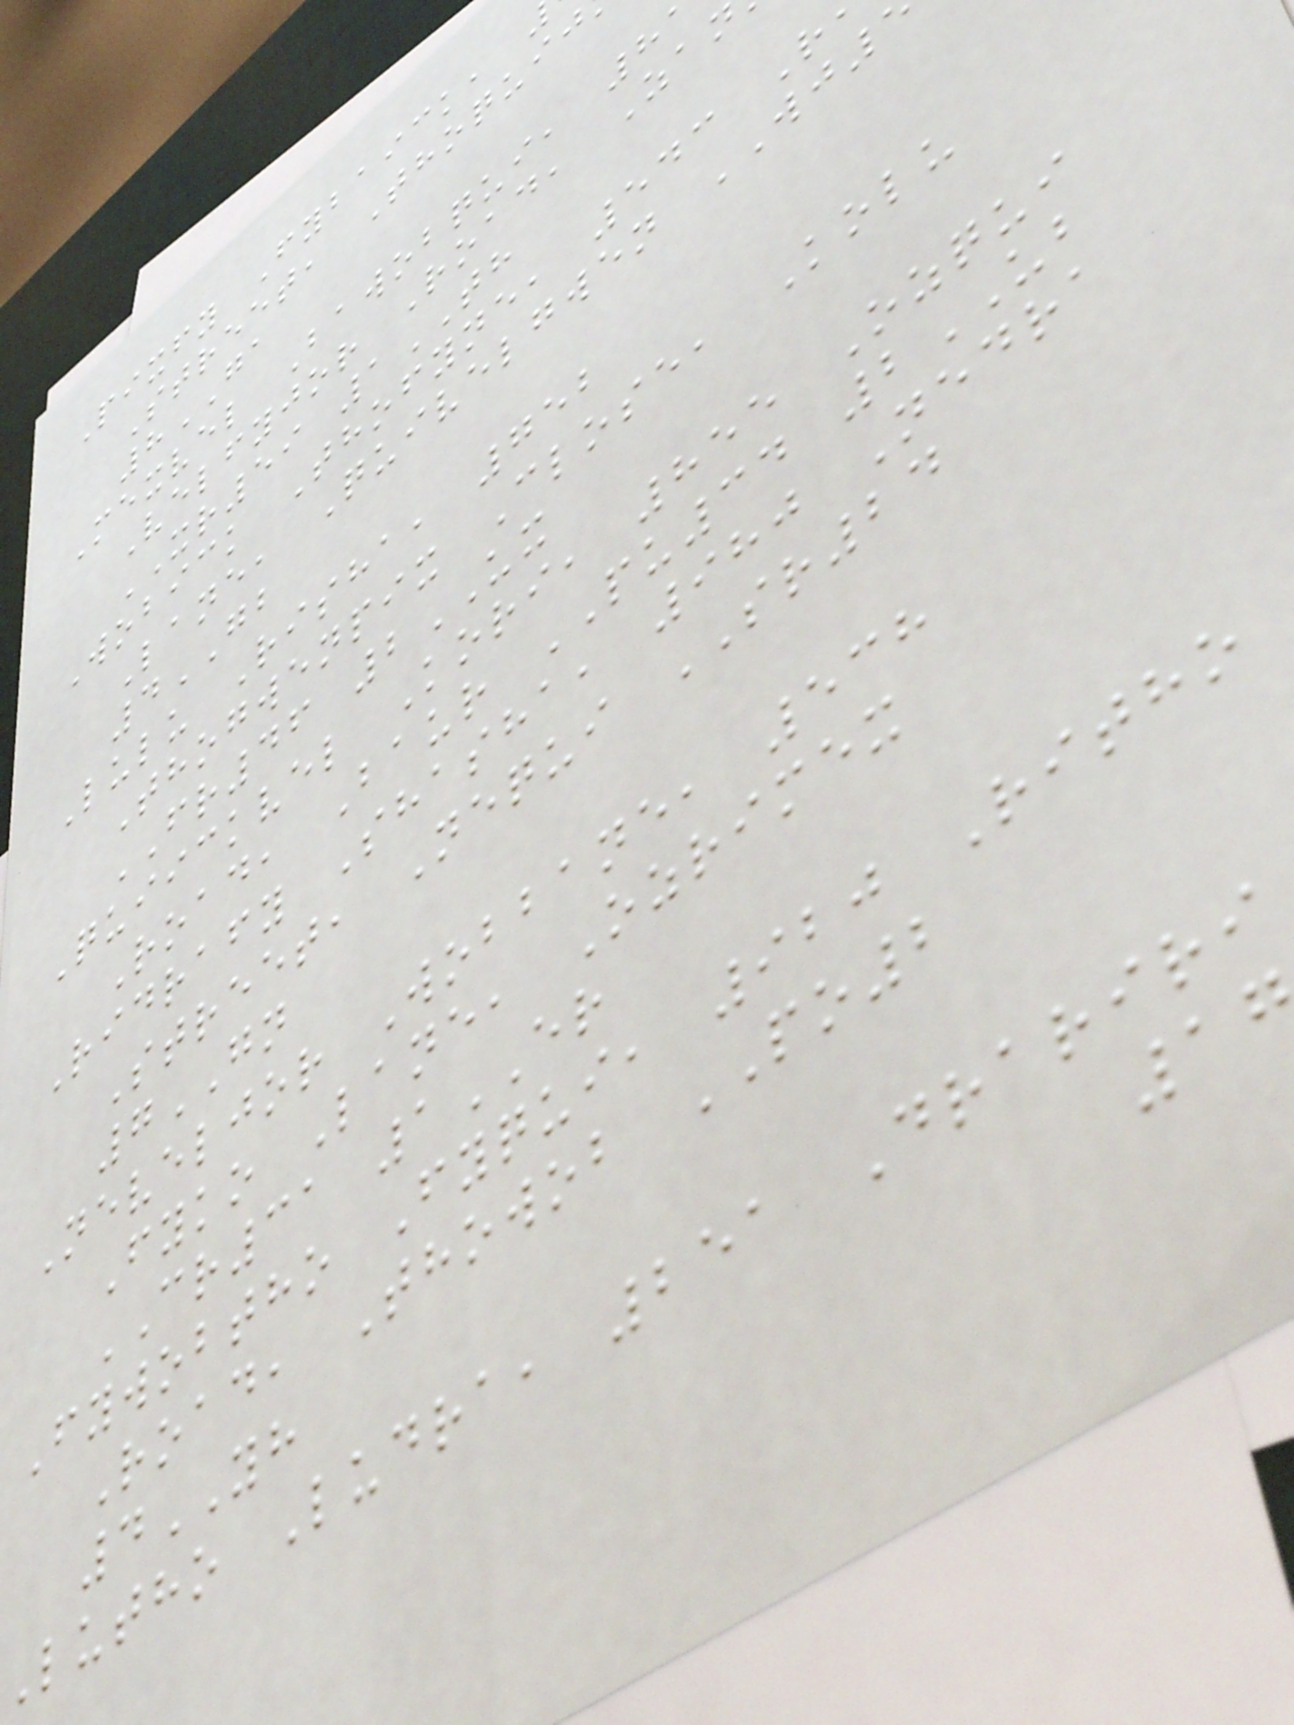Pixfy Fybaick,
Street, Thoquij
8GA
Mexvel Bawobqui, 8
Velfyjor Road, Zan
XR59 1TH
Wobick Thofyne, 543 R
Lane, Quivelgwen WJ
4GB
Lulu Risha, 752
Thogwenpix Close, Kolu
FR46 2UX
Quiickvel Kori, 855 Ozqui
Road, Baur PU34 2UB
Ridrafy Shasha, 980 Nedra
Street, Nequi SR24
7GN
Neveljor Wobbane, 538
Fyko Lane, Ozrimex
CR31 1ER
Fywobtho Fyqui, 920 Ritho
Road, Thowob PO2
4YH
Lutho Ludra, 251 Drariri
